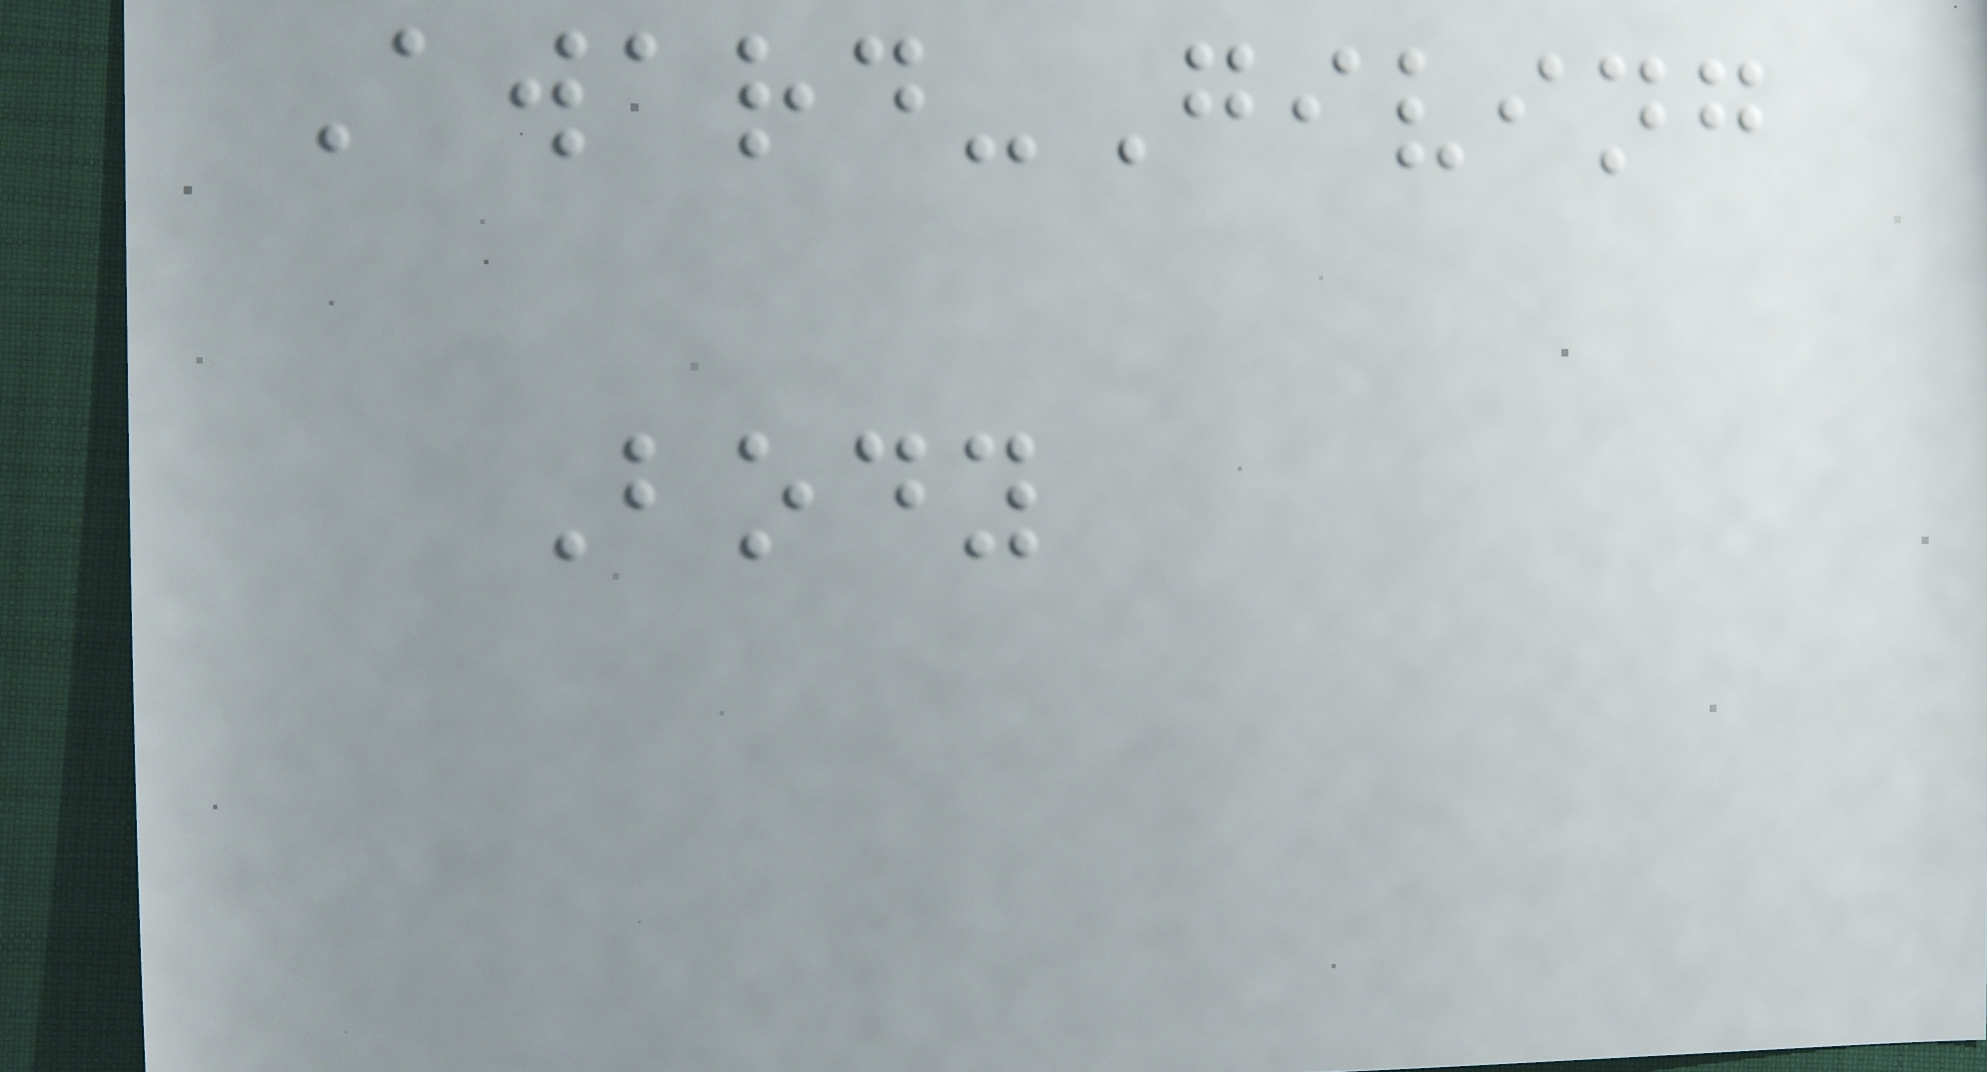Award-Giving
Body
